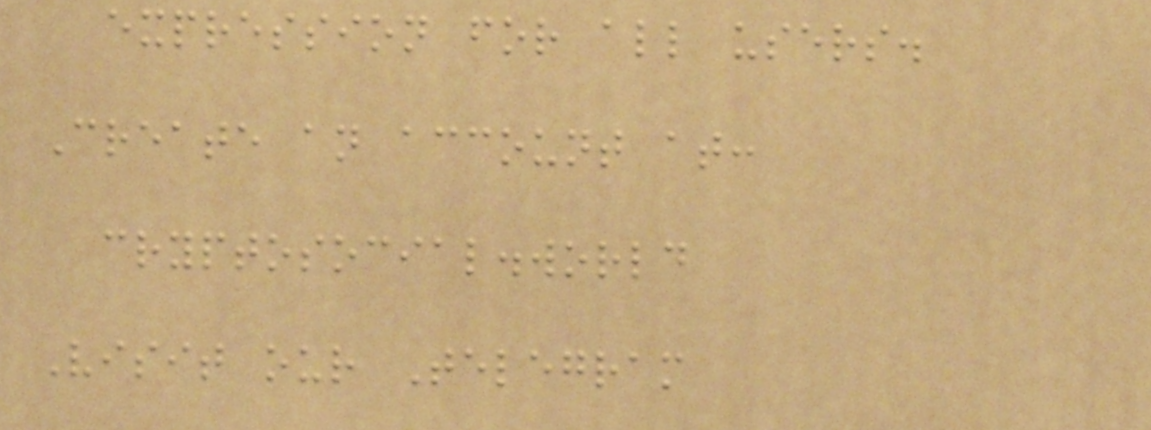expression for all users.
Create an account at:
cryptosocial.world
Visit our Telegram
